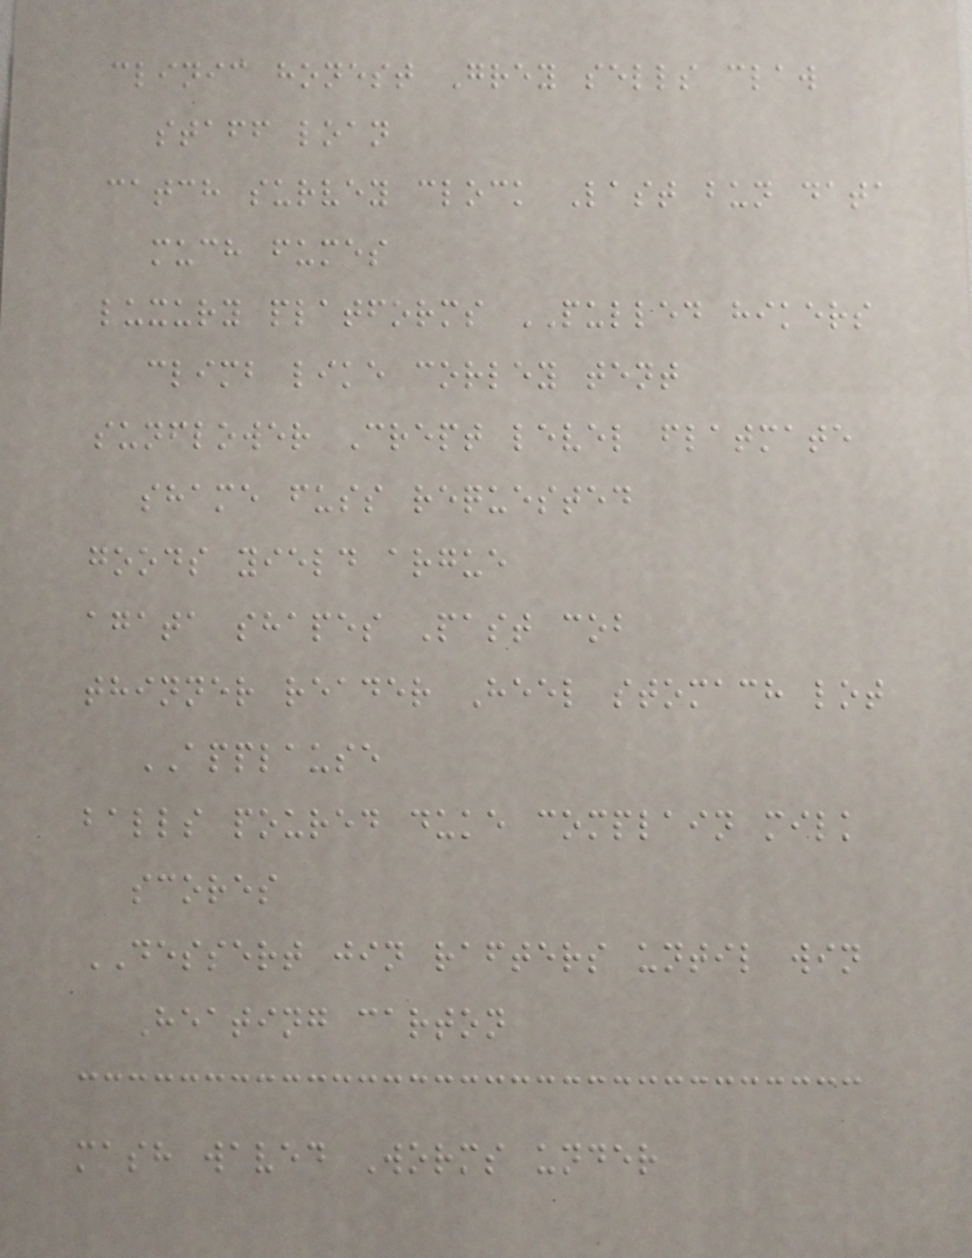clinic honest Grey sells claw
staff loan
catch survey clock Last bun data
much fumes
luxury platforms PULLED hikers
climb like corley tent
sunflower Crept level flatmate
shame fuss requested
goods yield argue
agata shapes Past cob
thinner reader Heel stomach lot
APPLAUSE
balls poured duke complain milk
scores
DESSERT jin rafters until win
Heating carton
mash waved Worms under
